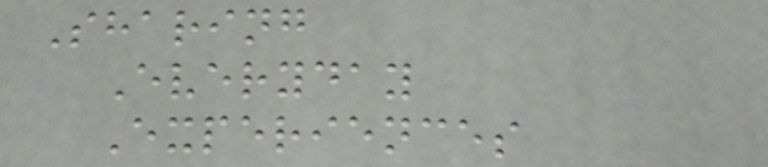Sharing
Everyday
Experiences
